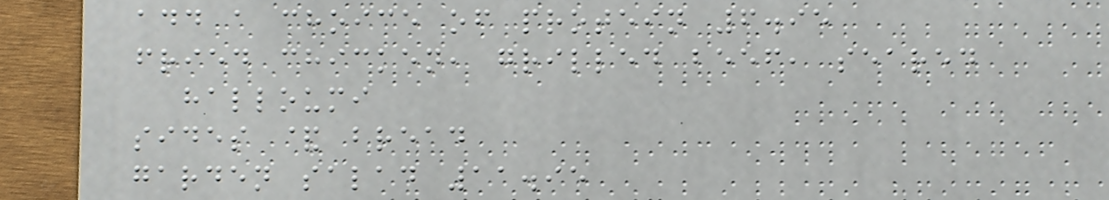add a choice of protein 6.95
fried chicken, grilled beef, seared
halloumi
sides & bread
garden salad 11.95
